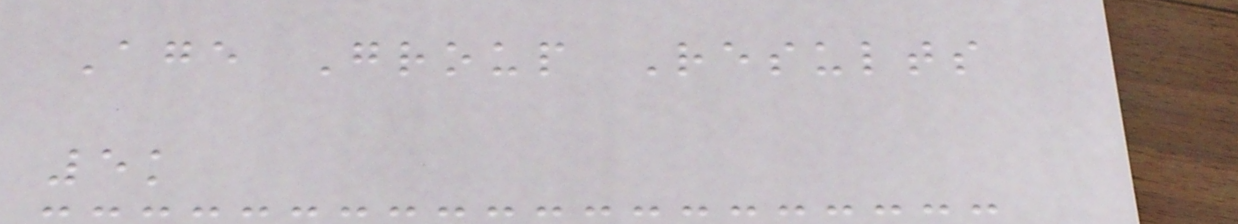Age Group Results
5k
